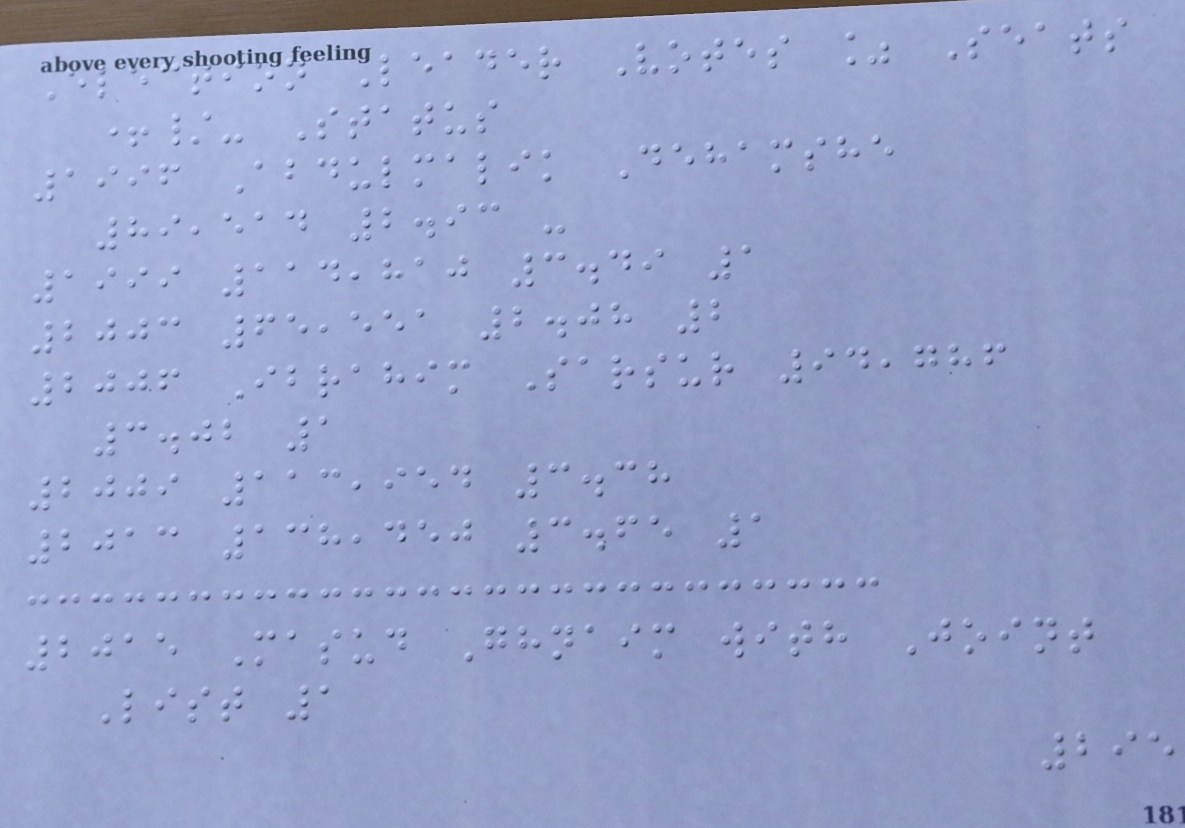Election Leader Votes % Seats
+/- Status
1996 Abdulmalik Dehamshe
89,514 2.93 -
1999 114,810 3.49 1
2003 65,551 2.08 2
2006 Ibrahim Sarsur 94,786
3.02 1
2009 113,954 3.38
2013 138,450 3.65 1
2015 Masud Ghnaim with Joint
List 1
295
